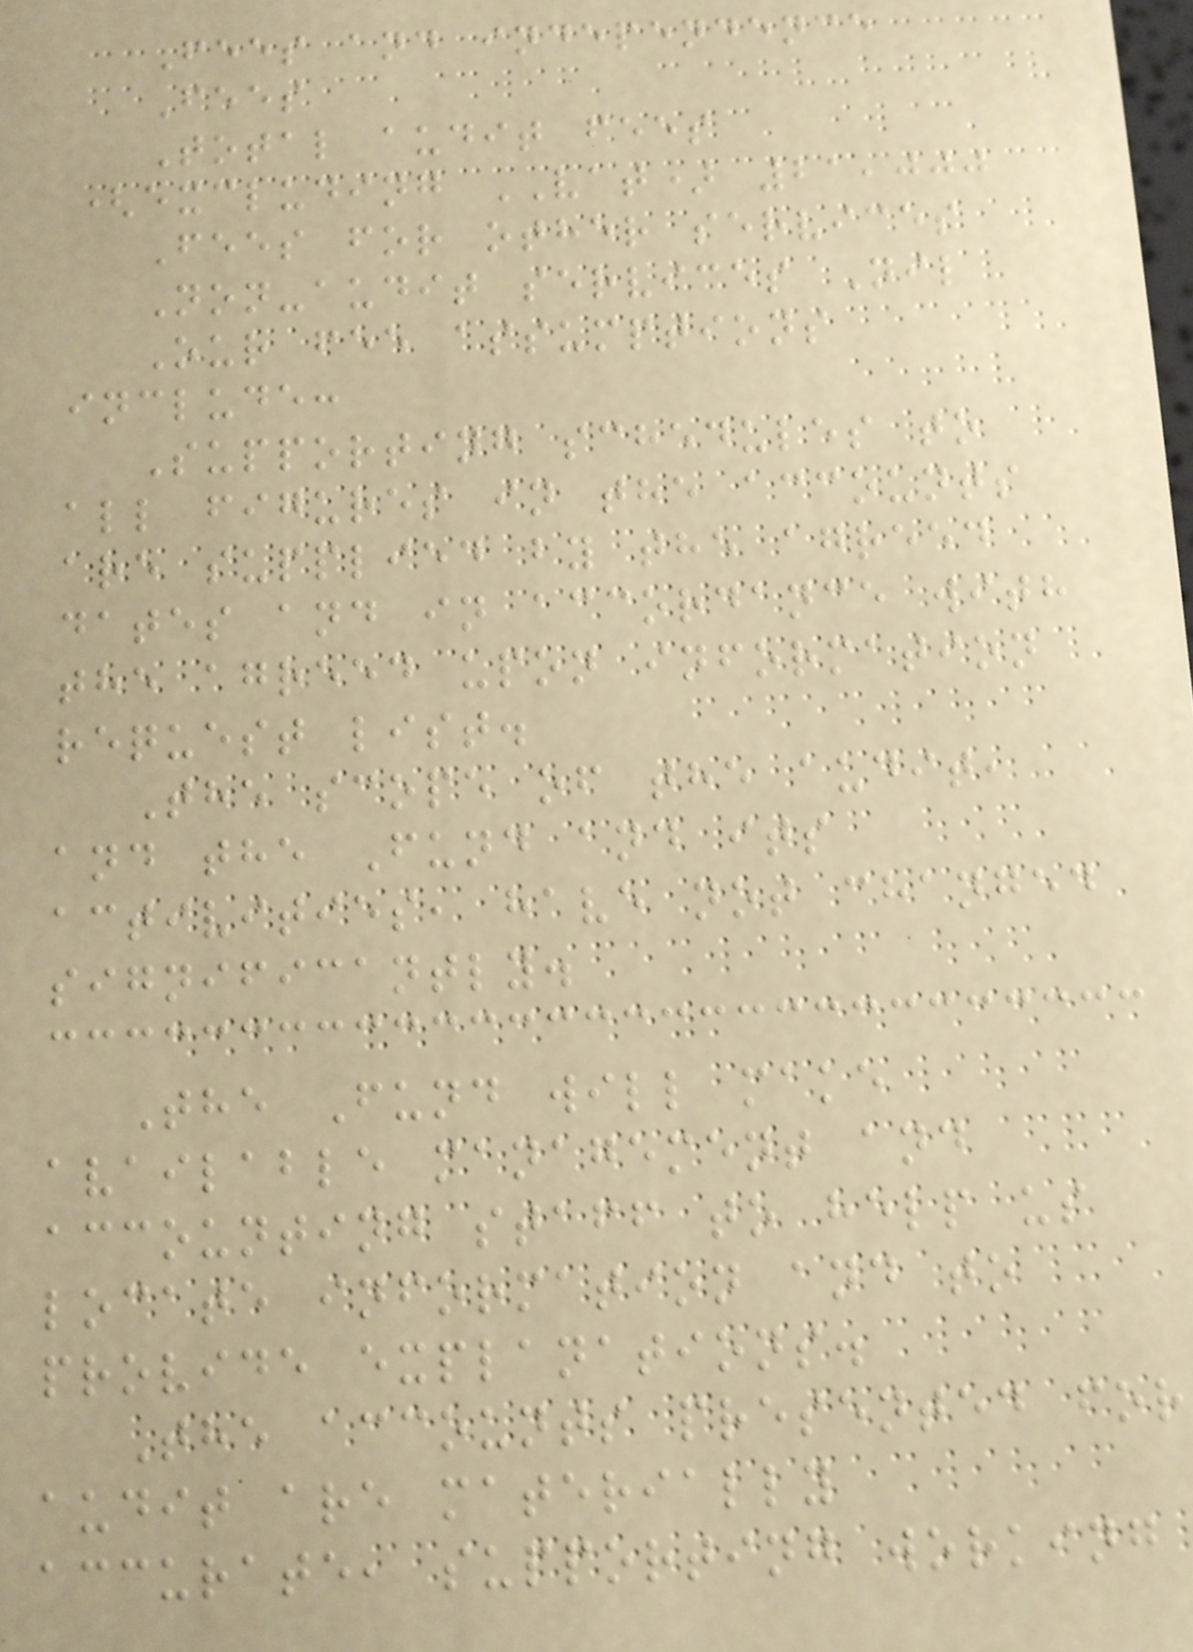Fees and independence
Fees
Total audit fees
(excluding VAT) 21,000
Fees for other services
Non-audit services Nil
Our fee assumptions
include:
Supporting schedules to
all figures in the accounts
are supplied by the agreed
dates and in accordance with
the agreed upon information
request list.
The scope of the audit,
and the Fund and its
activities, have not changed
significantly.
The Fund will make
available management and
accounting staff to help us
locate information and to
provide explanations.
The accounts presented for
audit are materially
accurate, supporting working
